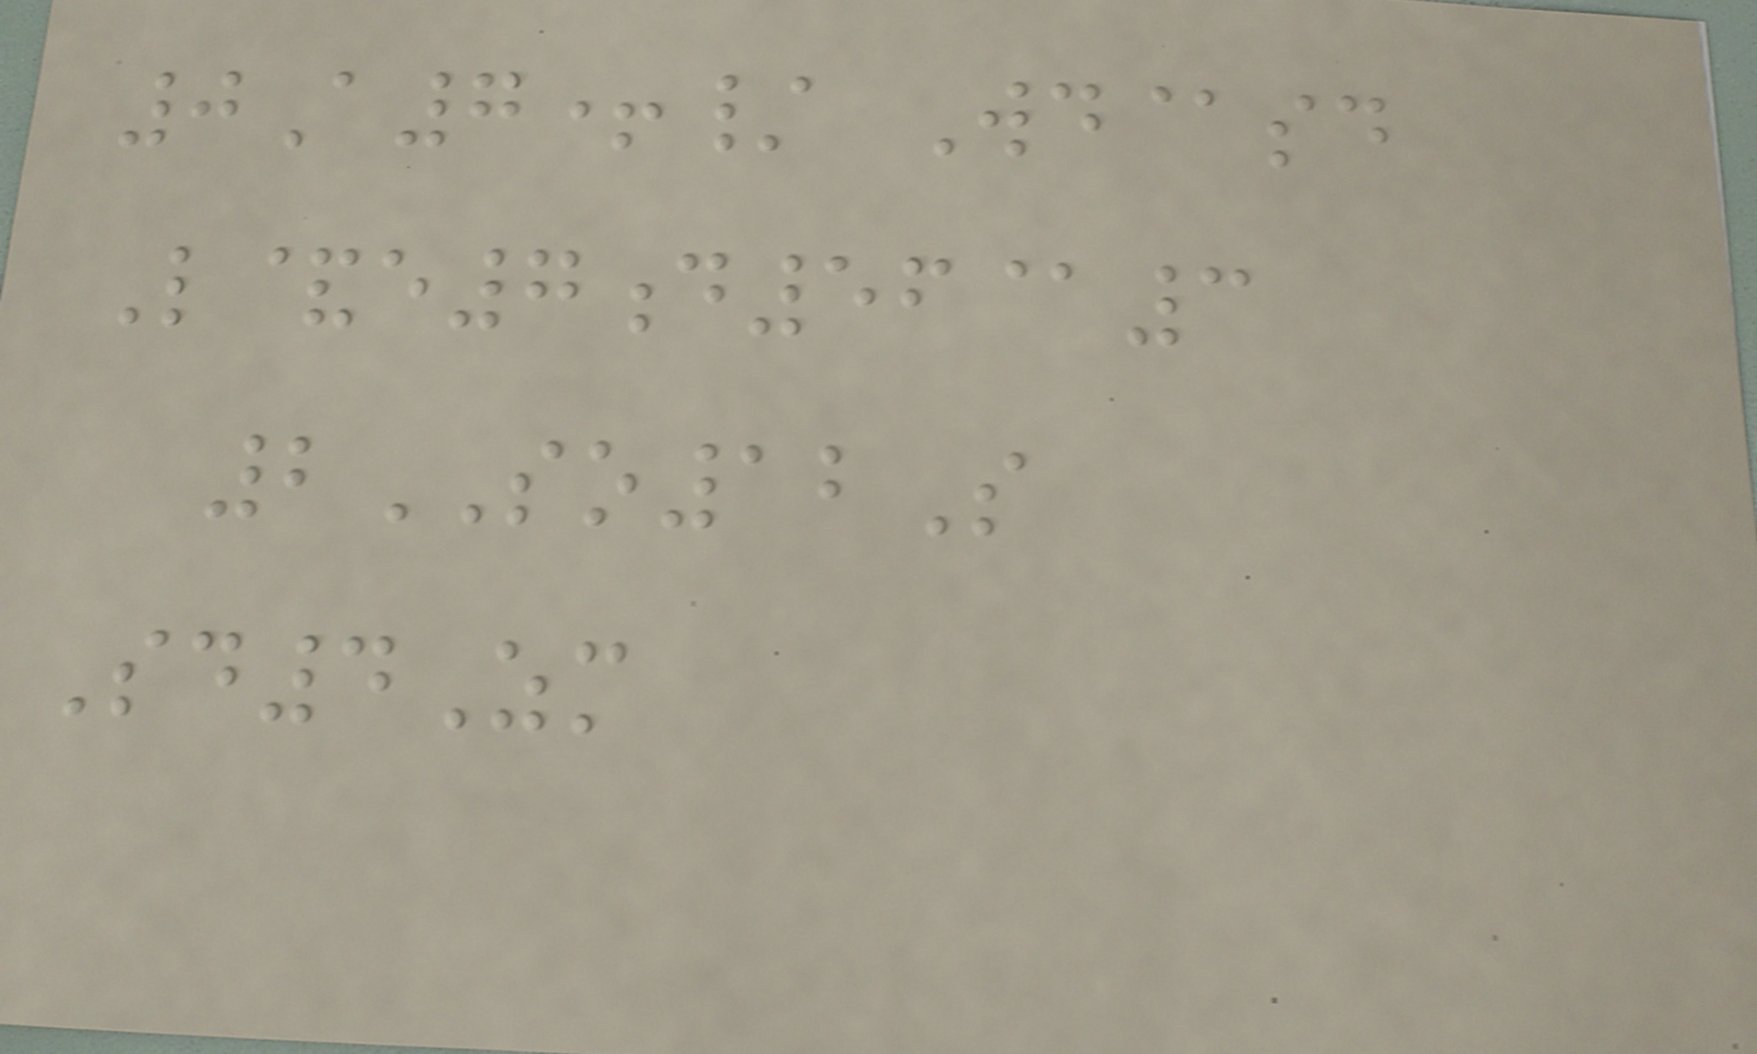0A7+/ Wd@sd
L&e7d56@3
2SO12S
Sd4Zm
